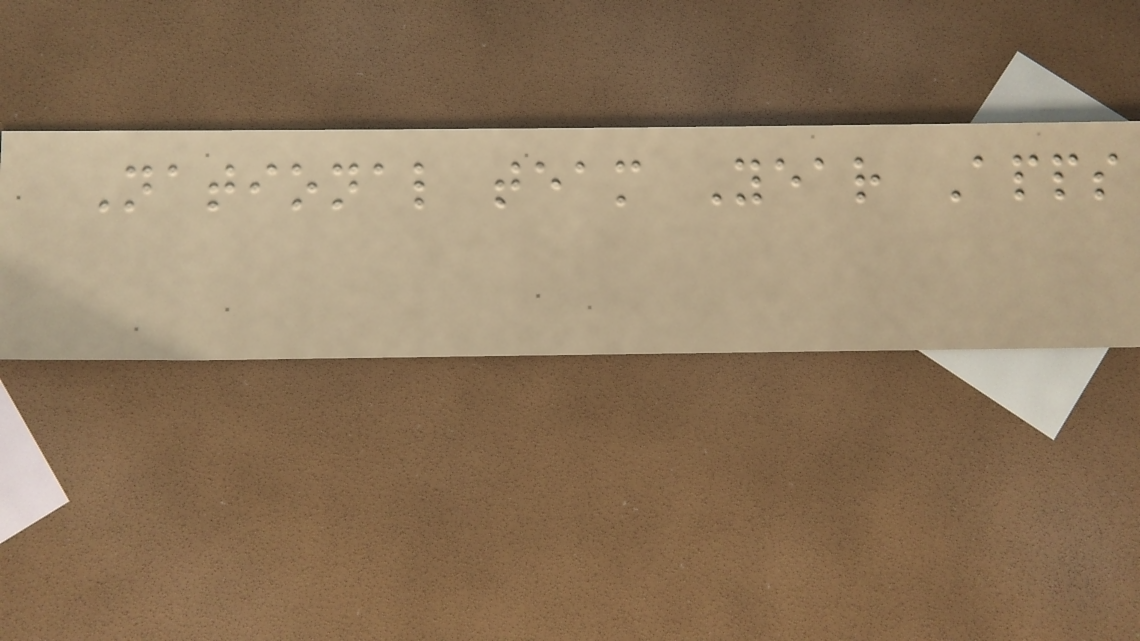National team Year Apps
